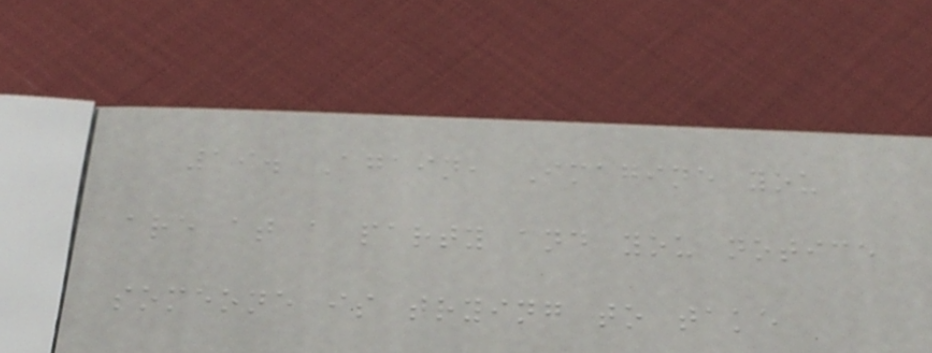19. Again, Imagine you
are at a party and you notice
someone is trying to take
